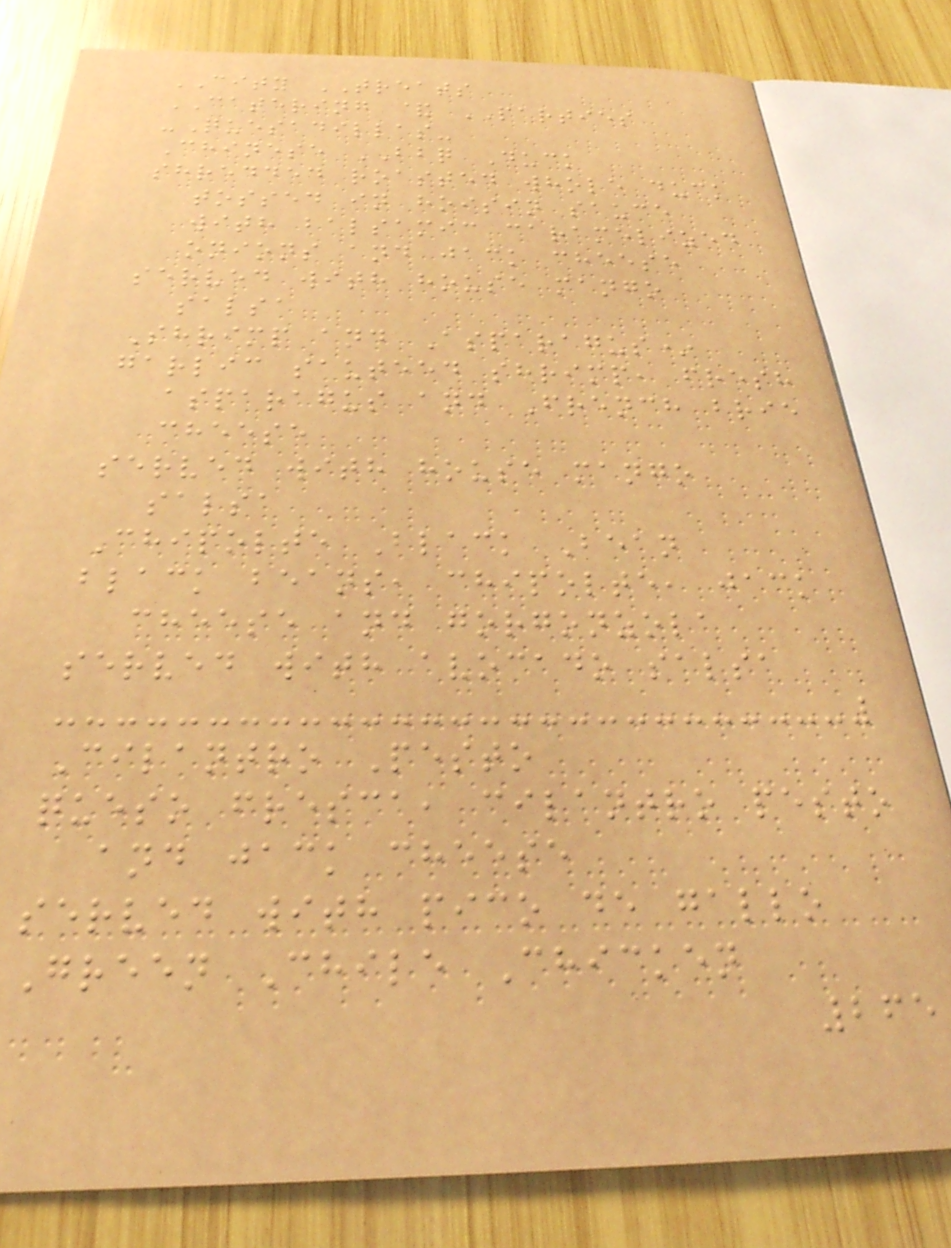CITY TREATS
CATERING & PARTIES
-Quesadillas-
Chinese BBQ Duck
shredded roasted whole duck
tossed in hoisin sauce
with balsamic caramelized
onions and jack cheese
served with house mango
salsa
Shrimp and Asparagus*
garlic sauteed shrimp, fresh
asparagus and French brie
cheese
served with house mango
salsa
Chipolte Black Bean
black beans, chipolte, jack
cheese and gorgonzola
served with avocado salsa
Cilantro Pesto
queso fresca, cilantro pesto
and jack cheese
served with pico de gallo
Green Chile Chicken
265
